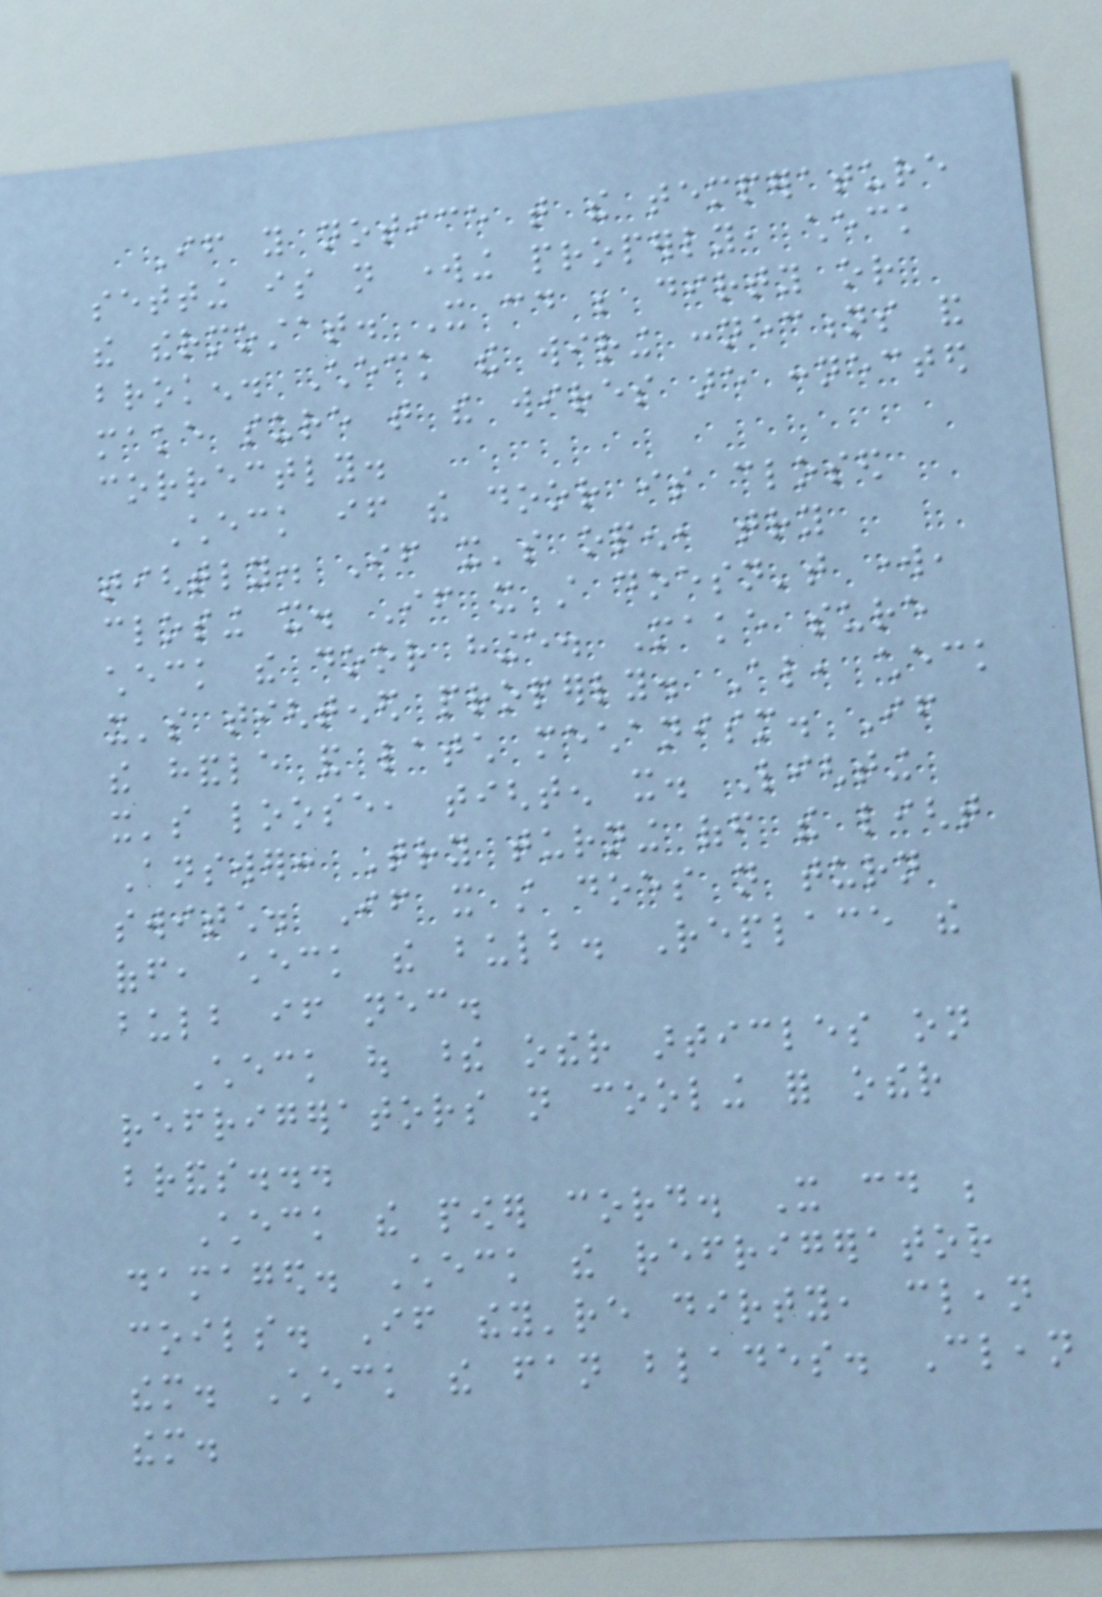If you notice that the temperature
setting is not working properly, check
the thermostat. It could be dirty or
broken. Check the wiring connections and
make sure that the wires are connected
correctly.
Check if the door is closed
tightly. If it's open, try
closing it. If it still doesn't work,
check the door hinge. Make sure
it's tightened properly. Also, check
the handle and latch mechanism. If
it's loose, tighten it. Lighting
Answer: Try turning off the light
switch. If it still does not turn
off, check the bulb. Replace the
bulb if necessary.
Check out these other articles on
refrigerators not cooling for other
brands...
Check the power cord. It could be
damaged. Check the refrigerator
coils. If they're dirty, clean
them. Check the fan blades. Clean
them.
